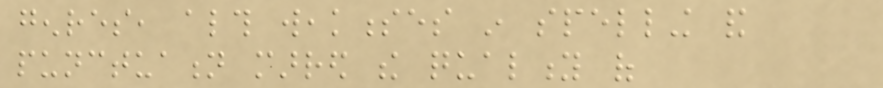genres, although weaknesses in spelling and
punctuation marred the quality of
